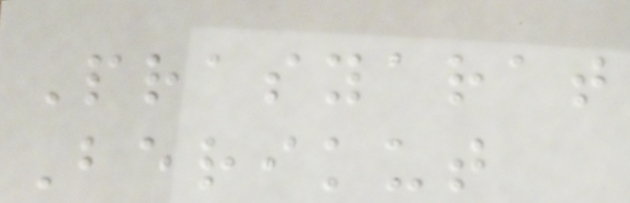Prasyarat
Berikut
